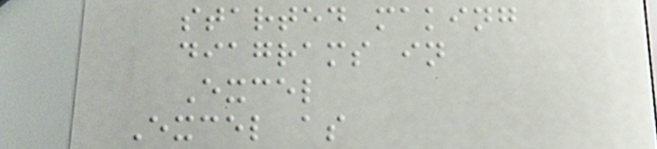started making
diagrams in
Excel
Excel as
